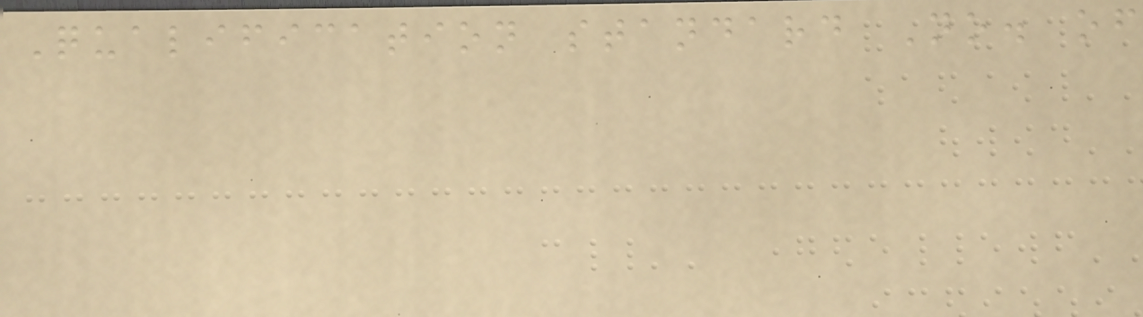Qualification standard No. of
